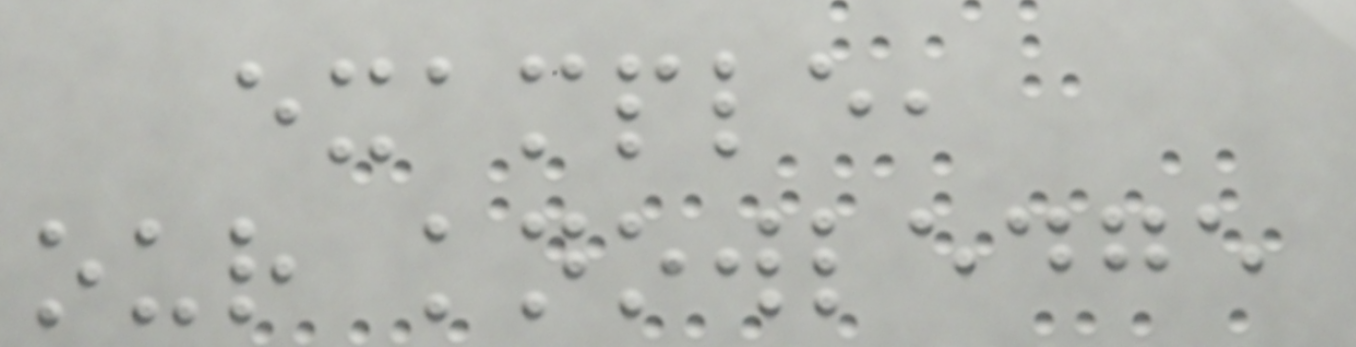example,
our knowledge
